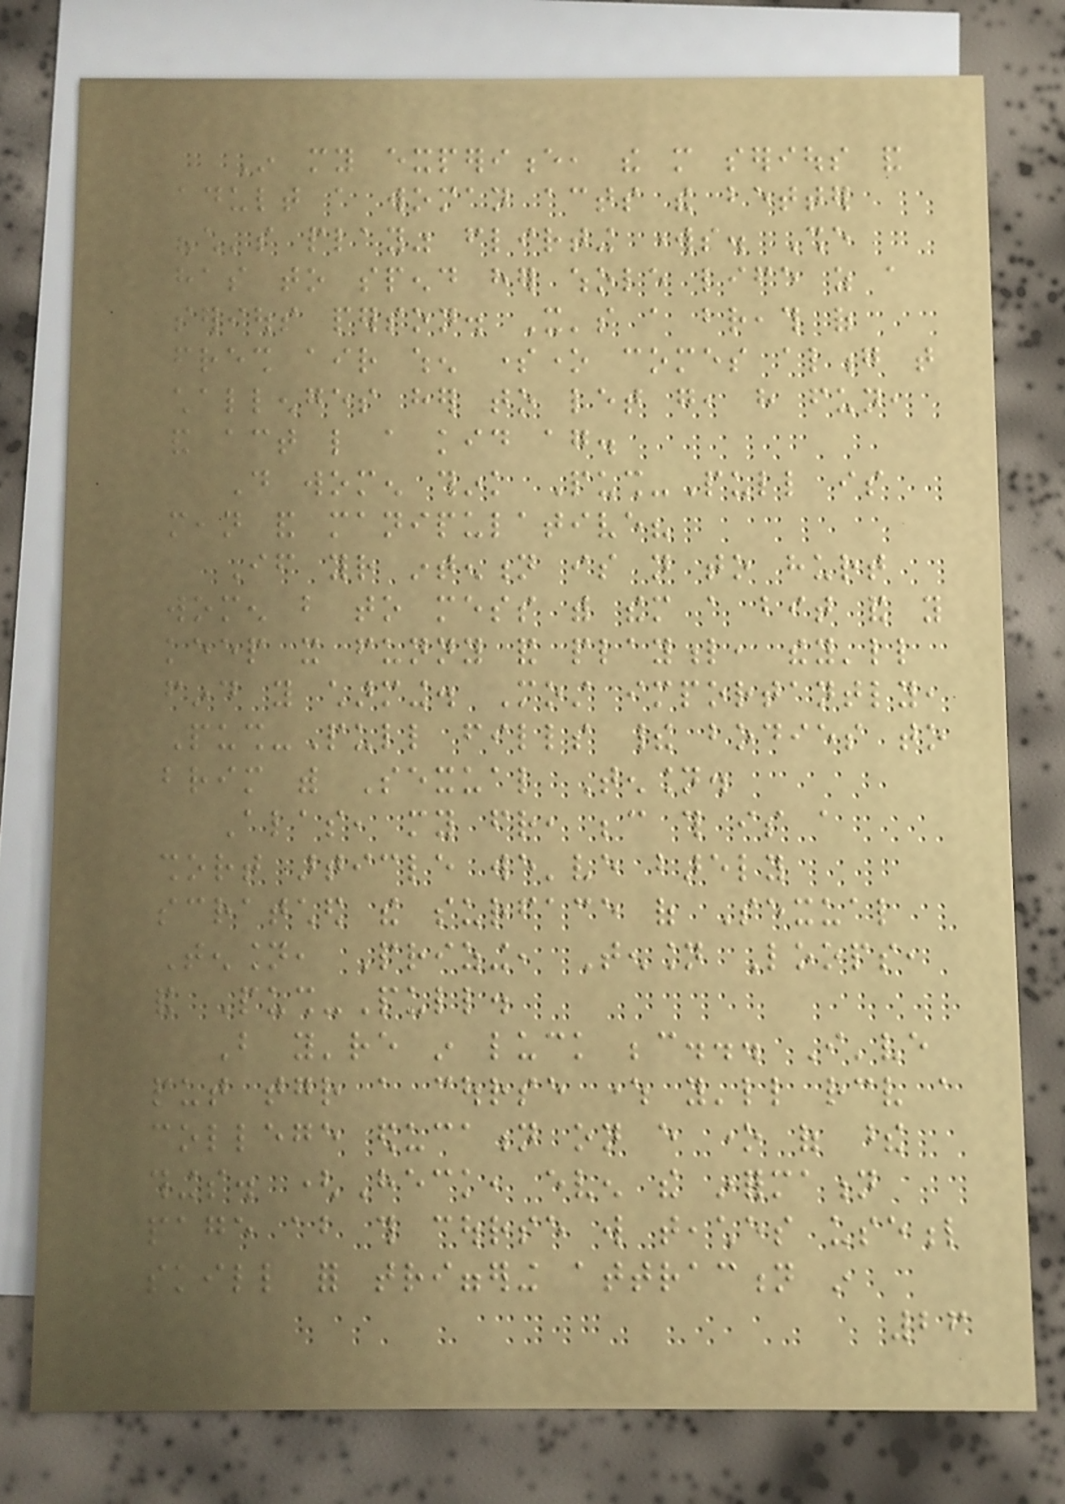In my experience, the more serious and
adult a woman acts the better
"child's play" flirting works. She
has to spend her whole life as a
serious person. It's a breath of
fresh air when someone comes along that
challenges her to let go, have fun,
and act like a kid again.
Do women think Push-Pull is
mean and manipulative?
If your intention is not to hurt
women but to mess with them a bit and you
keep it funny and playful, they'll
find you charming. Most importantly,
Push-Pull fills their bodies to
brim with Sexual Tension.
Alas, my friend, because this is a
short article we've barely
scratched the surface of Sexual
Tension, Prizing, Tension Loops,
and Push-Pull.
But you're in luck because... I've
put together a course where you'll receive a
college education on every one of these
things. (Heck, even the information
page about this course will teaches useful
skill for triggering attraction in
26
